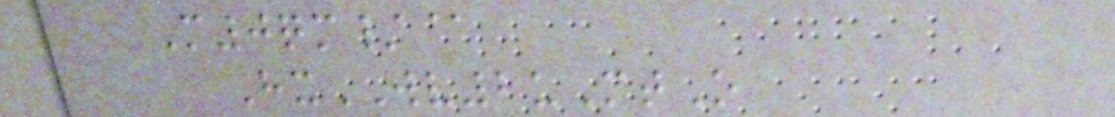M0qm/@
HxWV2uMtO
